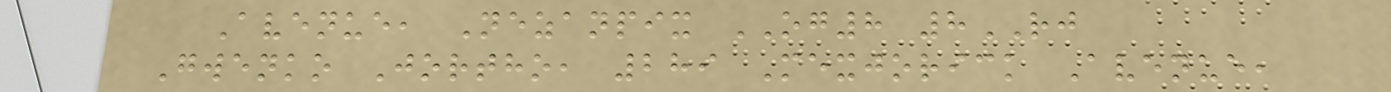Avenue, Nezanpix OG8 8RJ
Gwenko Jortho, 289 Mexjorick Avenue,
